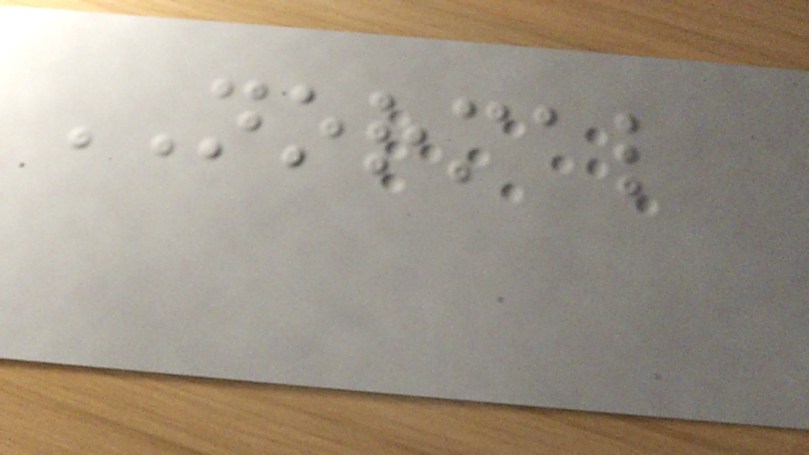NORMAL
